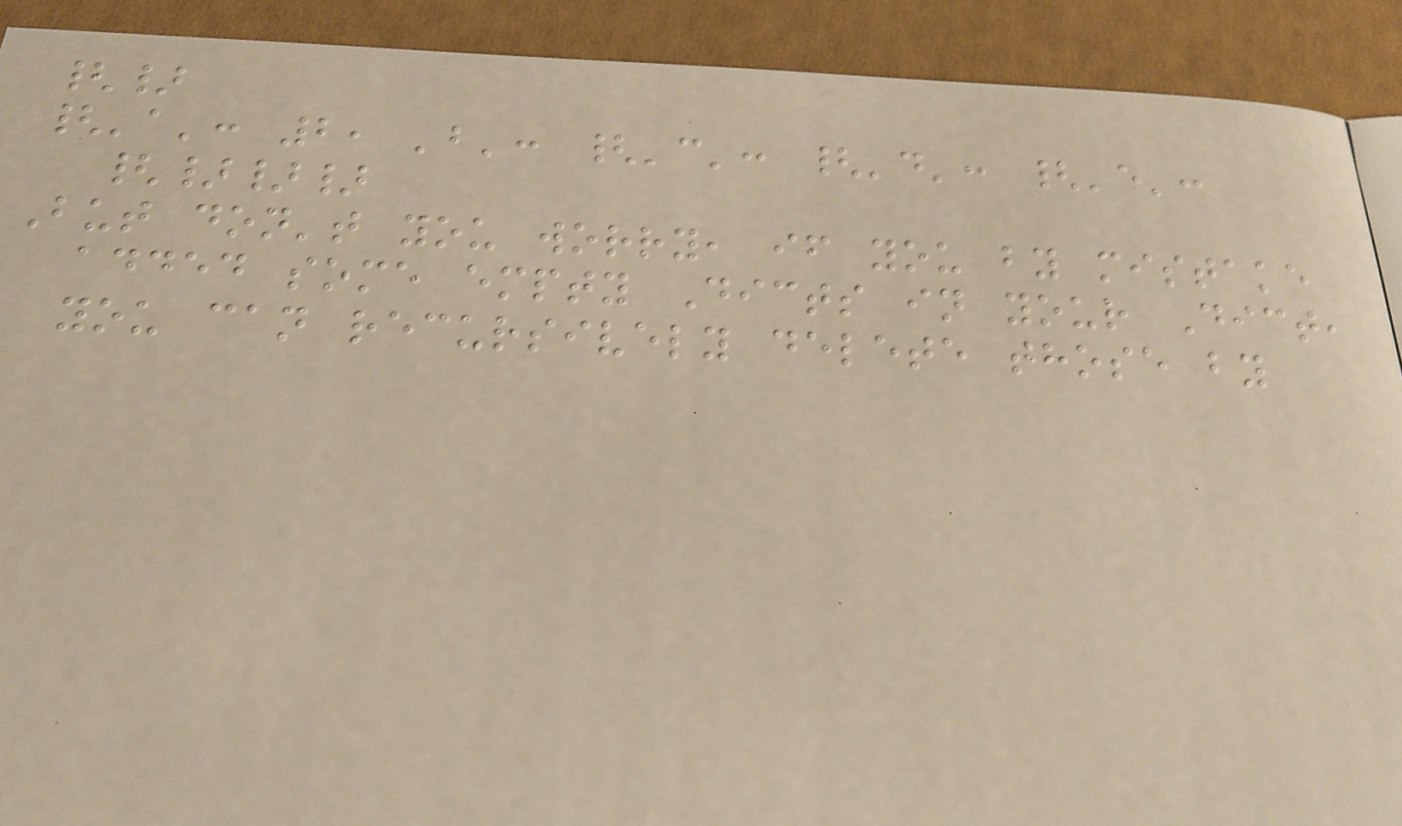{}
{'a': 2, 'b': {'c': {'d': {'e':
{}}}
But don't you worry, if you by mistake
added some empty Dicts in your Dict,
you can recursively delete those by
